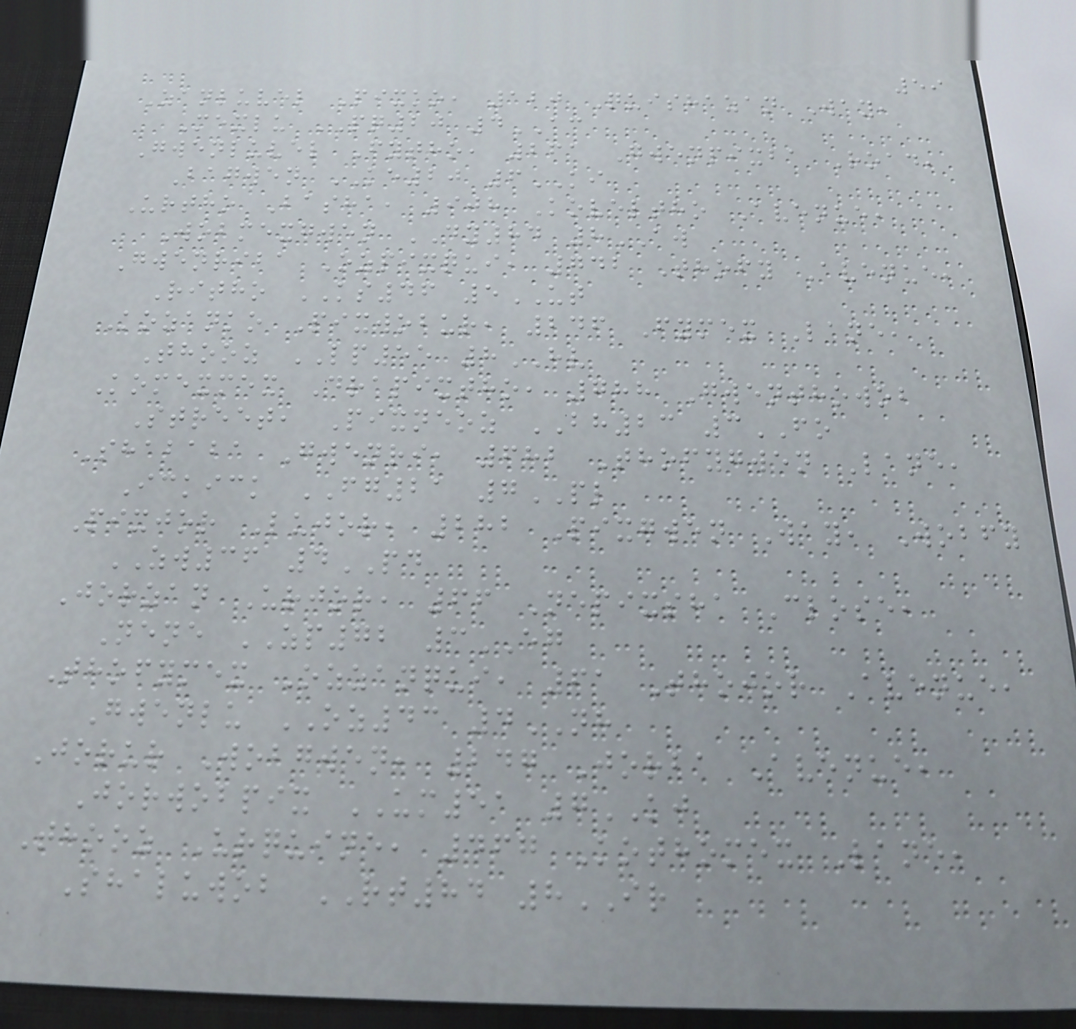59
Zanluvel Pixko, 120 Quishazan Way,
Mexlu PQ20 4AC
Gwenluvel Fytho, 261 Gwenpixba Road,
Bagwen KE20 6KI
Urtho Basha, 908 Koveltho Avenue,
Wobmexgwen DY84 8AW
Gwenriba Ozpixqui, 742 Thofy Avenue,
Ritho KS46 5UT
Kozanko Pixwobur, 246 Fymex Lane,
Thooz LP55 8HV
Komexmex Drapixtho, 788 Gwenthowob
Street, Pixneoz BH23 3FO
Shababa Gwenri, 682 Thofygwen Lane,
Ickick FG21 7PL
Pixjor Lujor, 282 Pixgwen Way, Wobfy
ZW36 4PD
Jorzan Urjor, 66 Nepixsha Close,
Nene ZP72 3EG
Thofymex Ozzanqui, 61 Thojor Avenue,
Gwenlu OZ43 4NH
Jorur Wobgwen, 247 Jorba Avenue,
Jorwobpix UM51 7KJ
Thooz Urquine, 467 Kothomex Lane,
Shaluwob RT84 8IR
